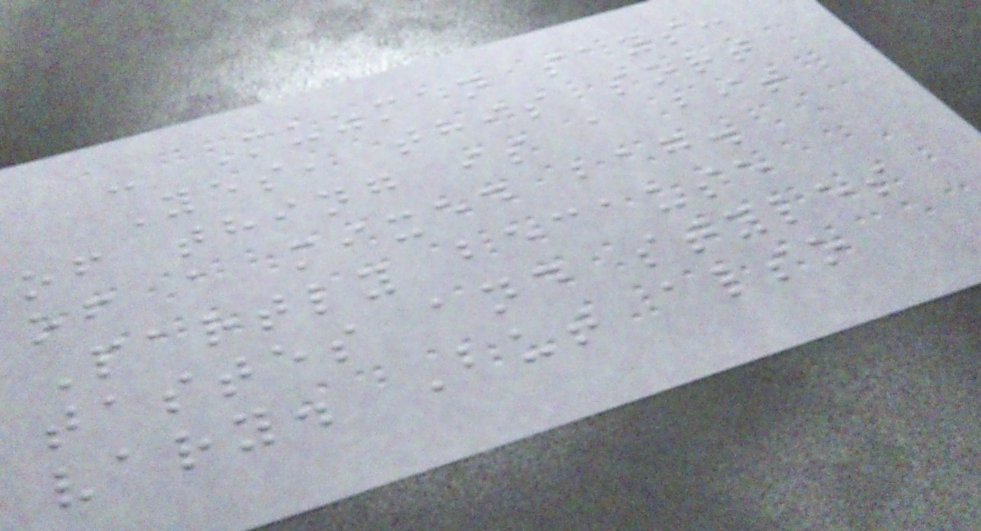- Muzman says:
Yes, this sort
of thing is a bit
of a mixed bag.
Partly because
tastes and styles
vary. But also
